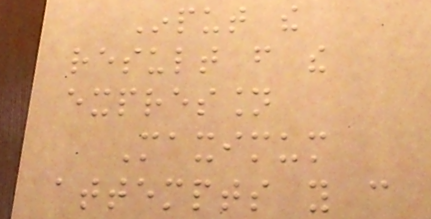Input the
result from the
expression
Maximum
attempts you can
